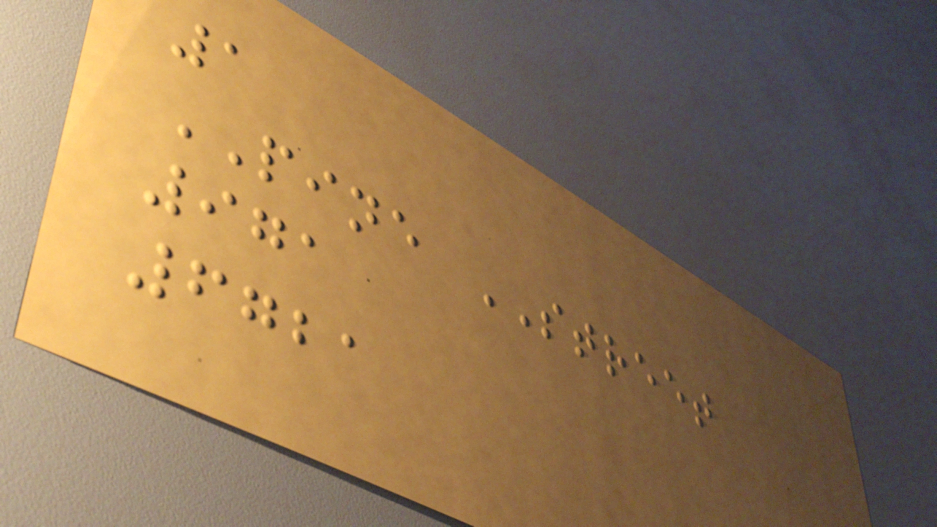1
PINE STREET
971
6721
